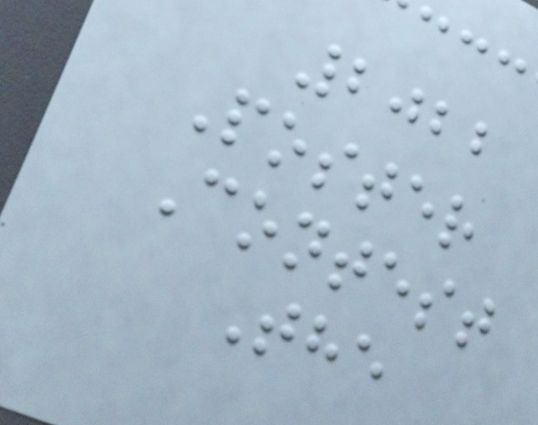2022
Poster
Contest
The
